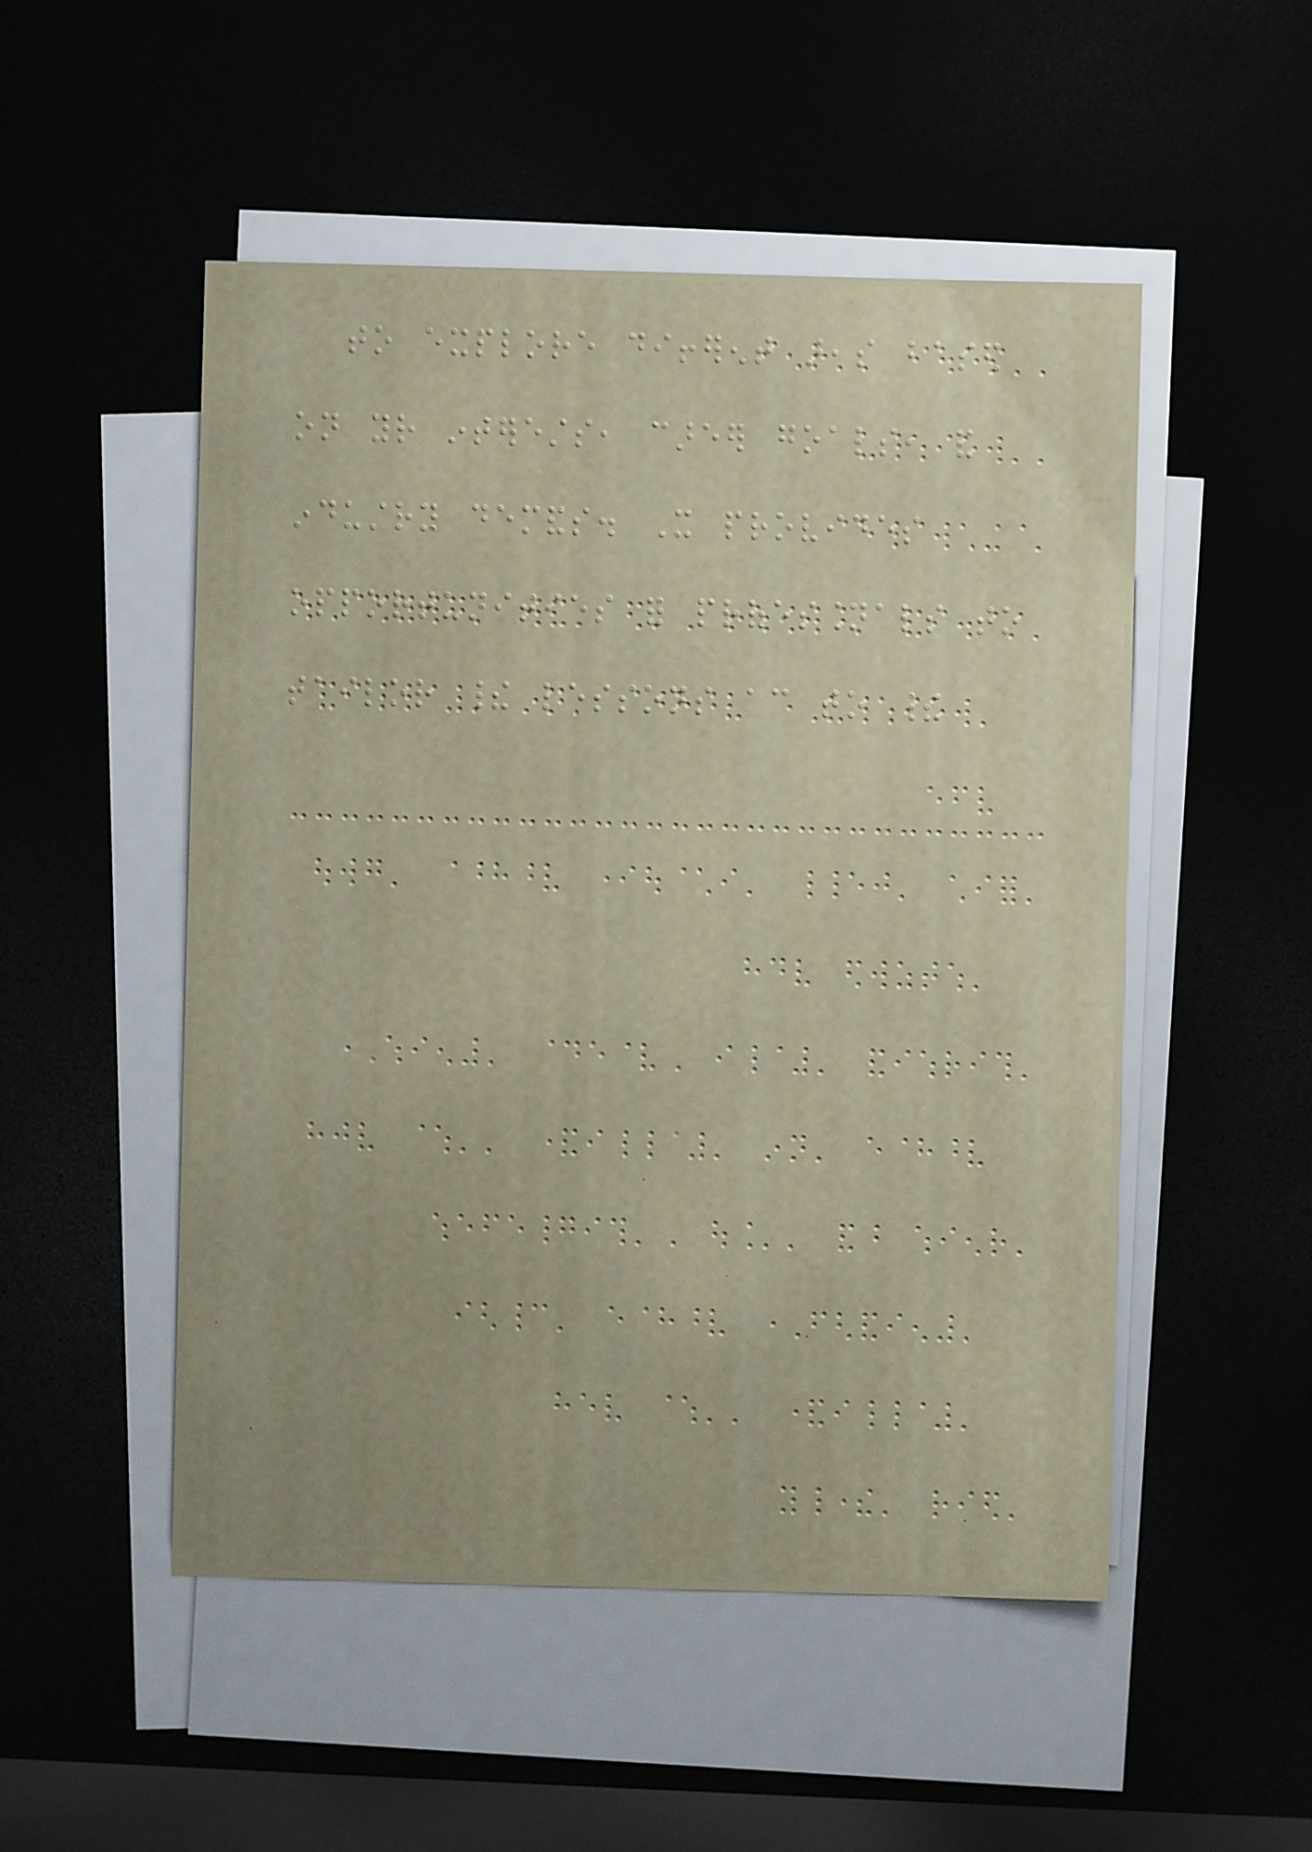to explore different areas based
on your interests, career goals, and
industry demands. It provides
opportunities for professionals to
tailor their lessons according to their
